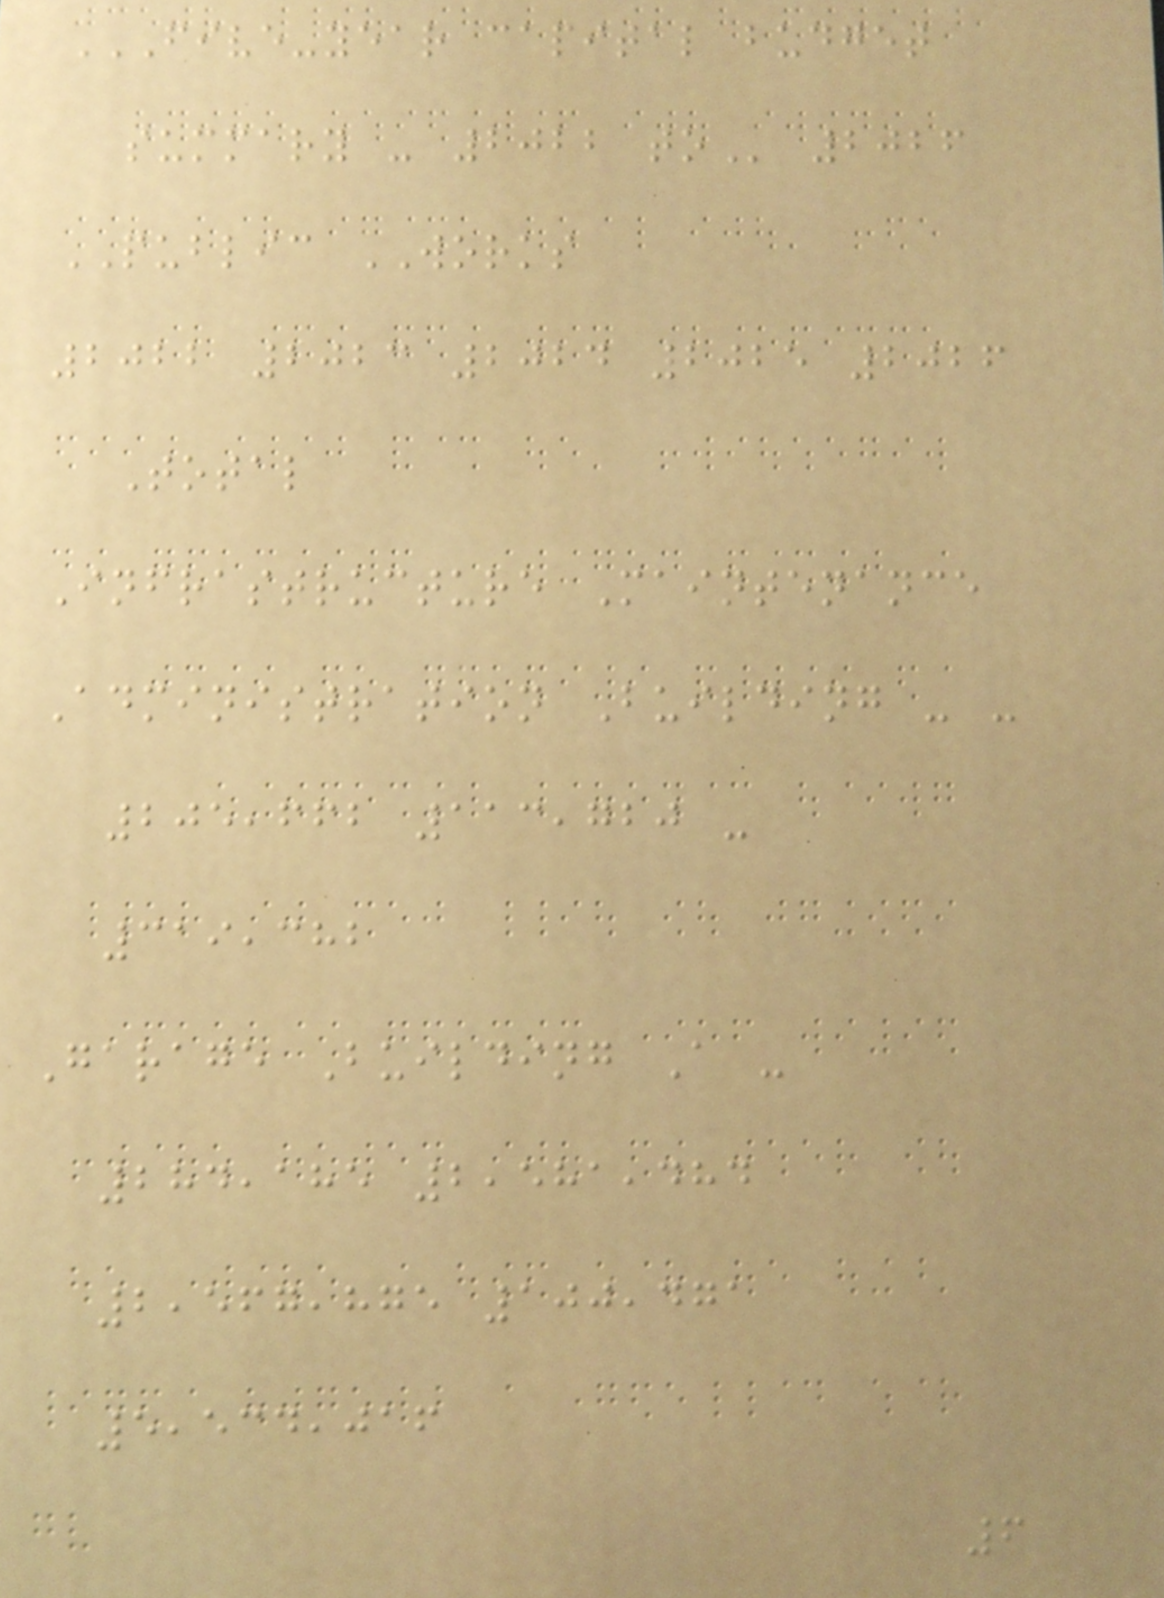FIVE-YEAR CAPITAL BUDGET
SUMMARY - 2022 TO 2026
PUBLIC WORKS
2022 2023 2024 2025 2026
Total
Infrastructure Maintenance
Administration Building - -
205,662 113,720 -
319,382
Garage Building A -
284,185 2,581,484
2,567,875 100,471
5,534,016
6
